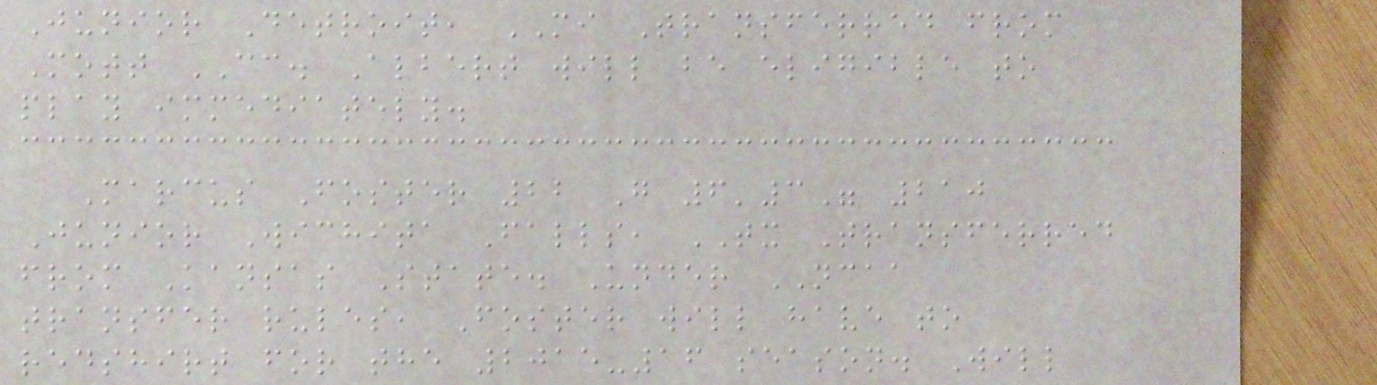Junior Detroit, MI Transferred from
Mott CC. Albert will be eligible to
play immediately.
Marcus Foster 22 G 6'3" 210
Junior Wichita Falls, TX Transferred
from Kansas State. Under NCAA
transfer rules, Foster will have to
redshirt for the 2015-16 season. Will
